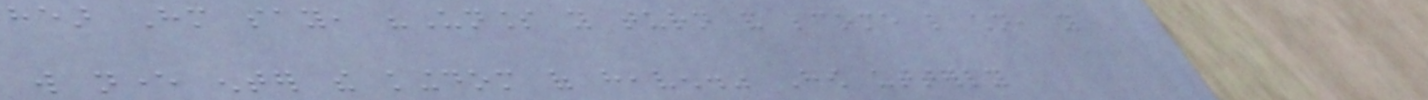hear Him say, "Unless you turn and become like children, you
will never enter the kingdom of heaven." How utterly
